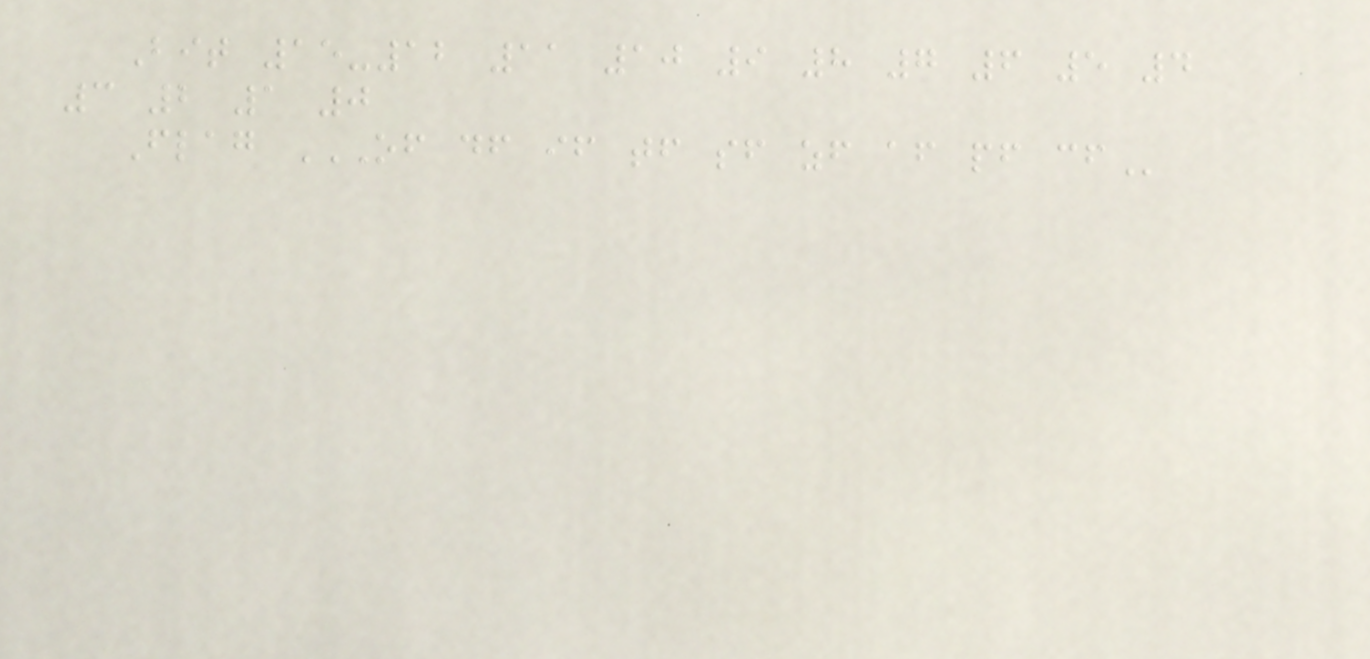Bit 15-12 11 10 9 8 7 6 5 4
3 2 1 0
Flag OF DF IF TF SF ZF AF PF CF
